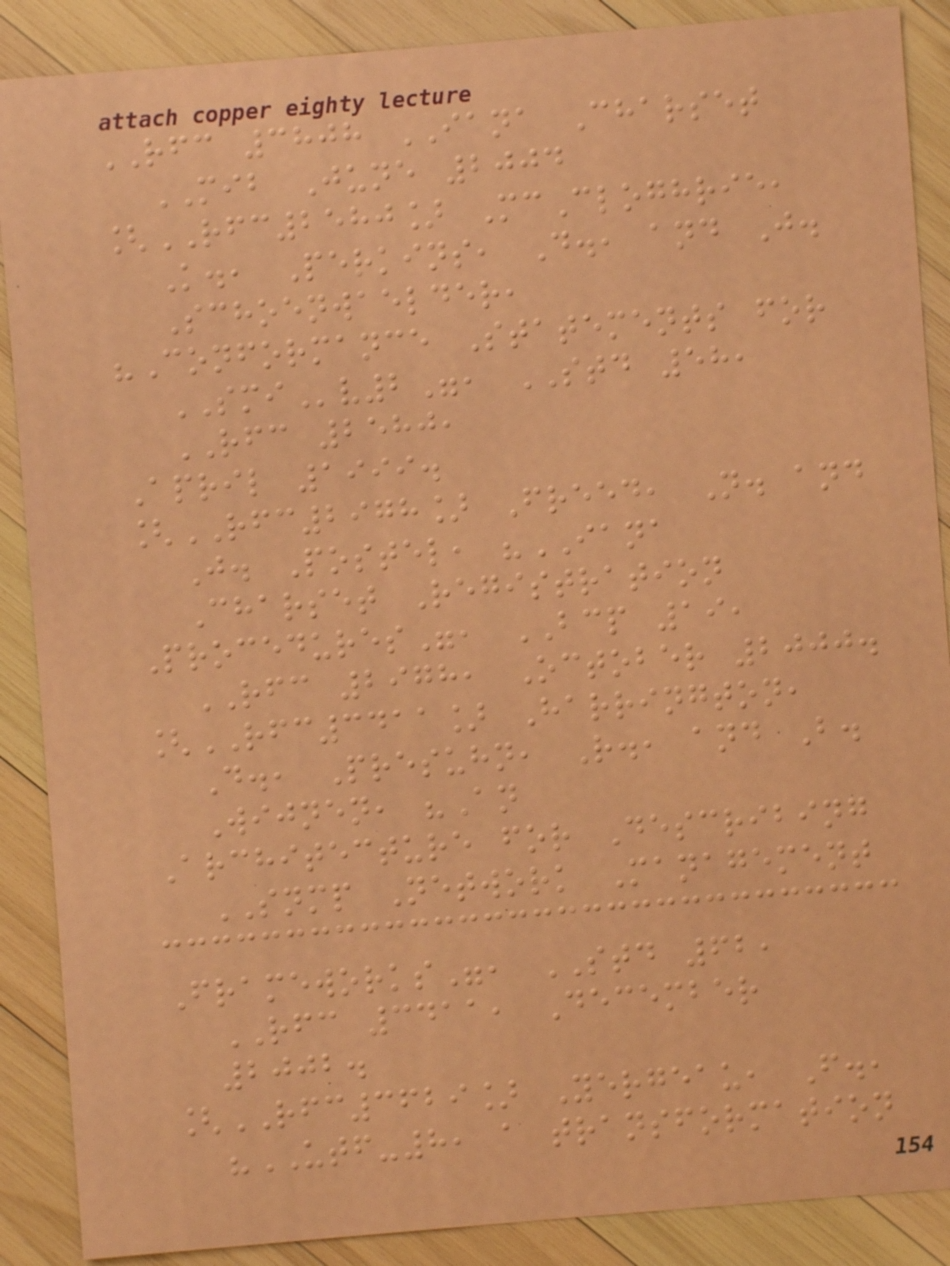RFC 3808 IANA Charset
MIB June 2004
[RFC2580] McCloghrie,
K., Perkins, D., and J.
Schoenwaelder,
"Conformance Statements for
SMIv2", STD 58,
RFC 2580,
April 1999.
[RFC2978] Freed, N. and
J. Postel, "IANA
Charset Registration
Procedures", BCP 19,
RFC 2978, October 2000.
[RFC3411] Harrington,
D., Presuhn, R., and B.
Wijnen, "An
Architecture for Describing
SNMP Network Management
Frameworks", STD 62,
RFC 3411, December
2002.
[RFC3629] Yergeau, F.,
"UTF-8, a transformation
